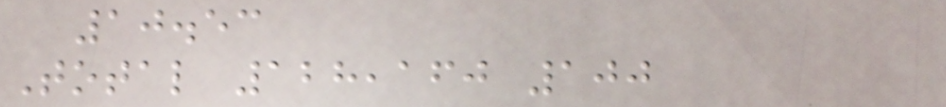10.53
Total 128,160 100
